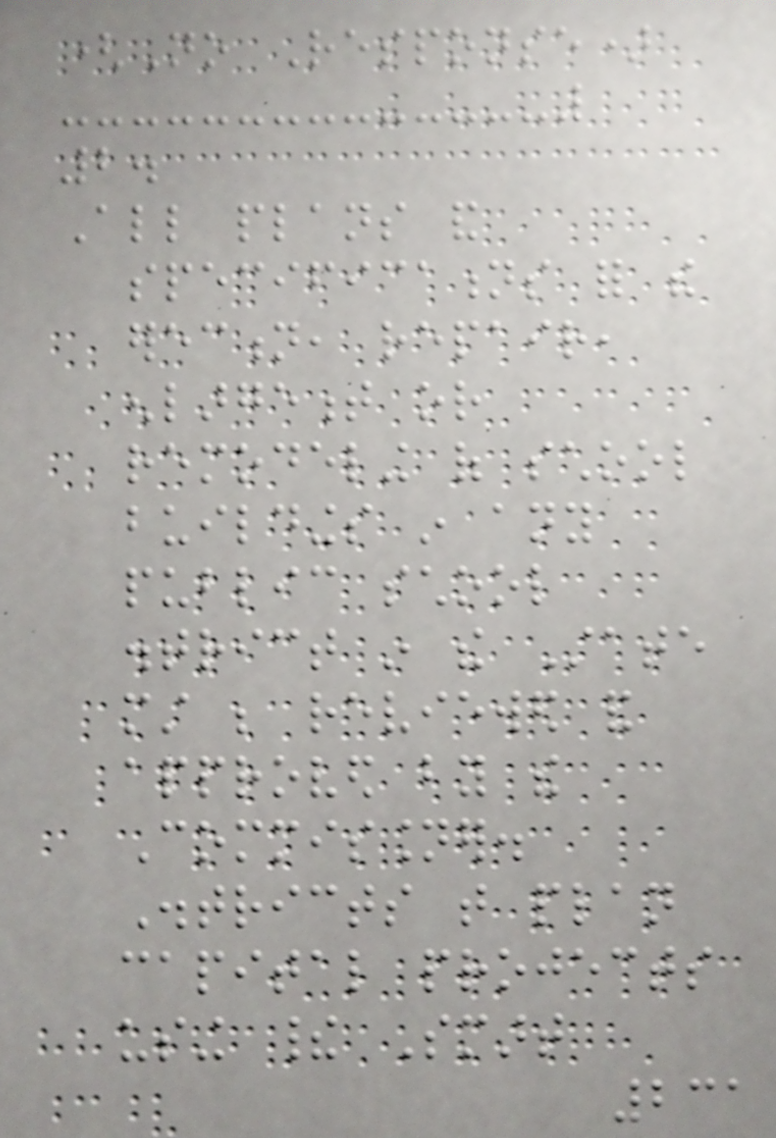(No Response)
2.
All plans and
specifications for the
erection, repair,
enlargement or
remodeling of school
buildings in any
public school
district in the State
must be reviewed and
approved by the
Commissioner.
Districts that plan
capital projects
using their Smart
231
